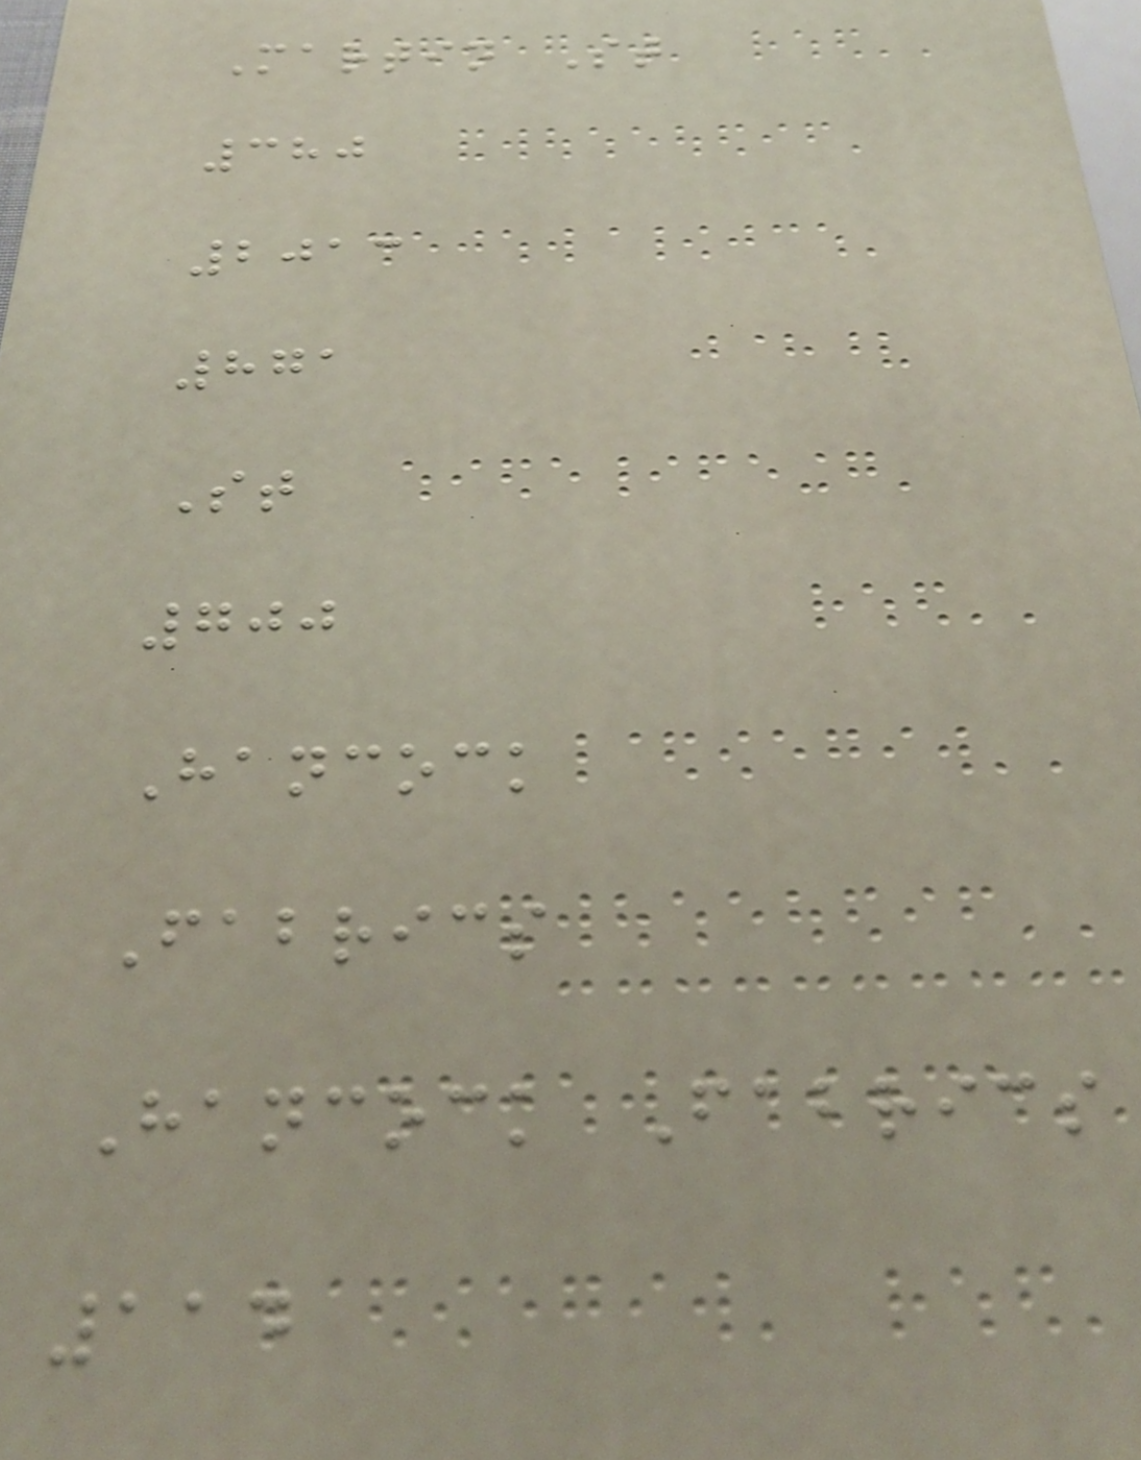Martin St
380
2013
871
St
700
Hancock
Fabrics
Hancock Fabrics
114
